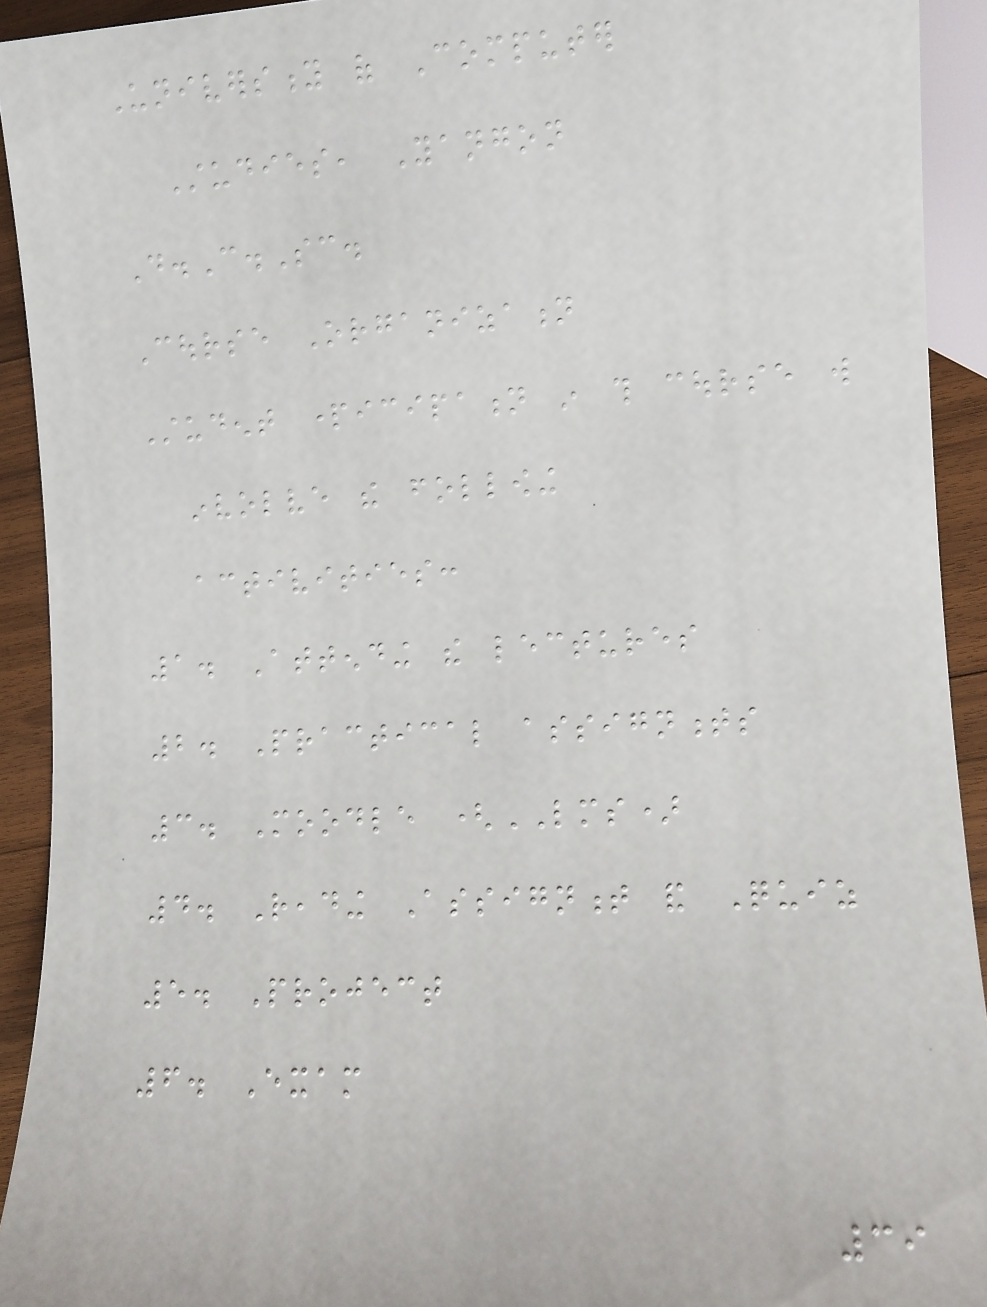University of Computer
Studies, Yangon
D.C.Sc.
Course Organization
Student participation in this course will
involve the following
activities:
1. Attending the lectures
2. Practical assignments
3. Moodle (LMS)
4. Reading Assignment and Quiz
5. Project
6. Exam
39
